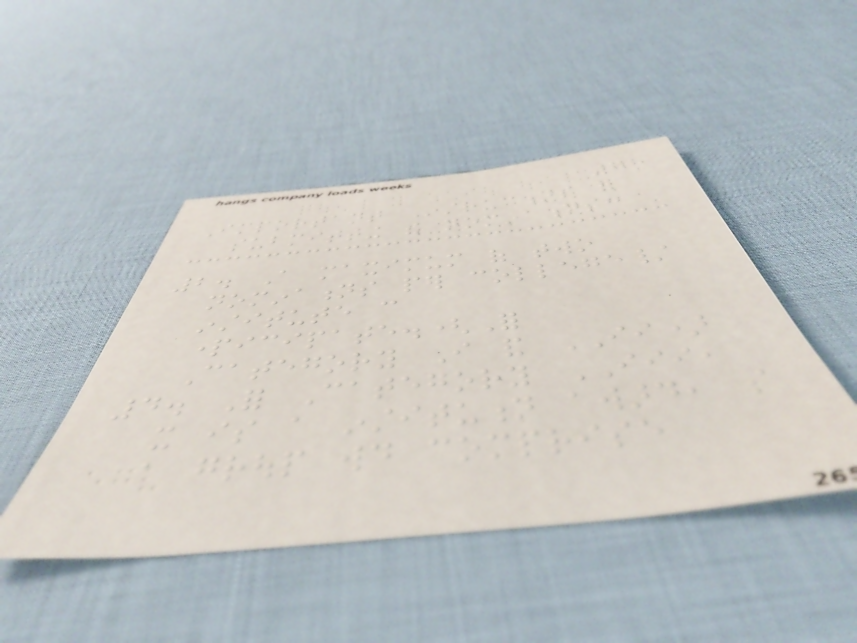78
Important Instructions for
submitting the nominations:
2. A maximum of two
nominations per college/
institute can
participate.(For
Category I and II)
4. For Category III,
it is a institution award, so
a group would comprise
